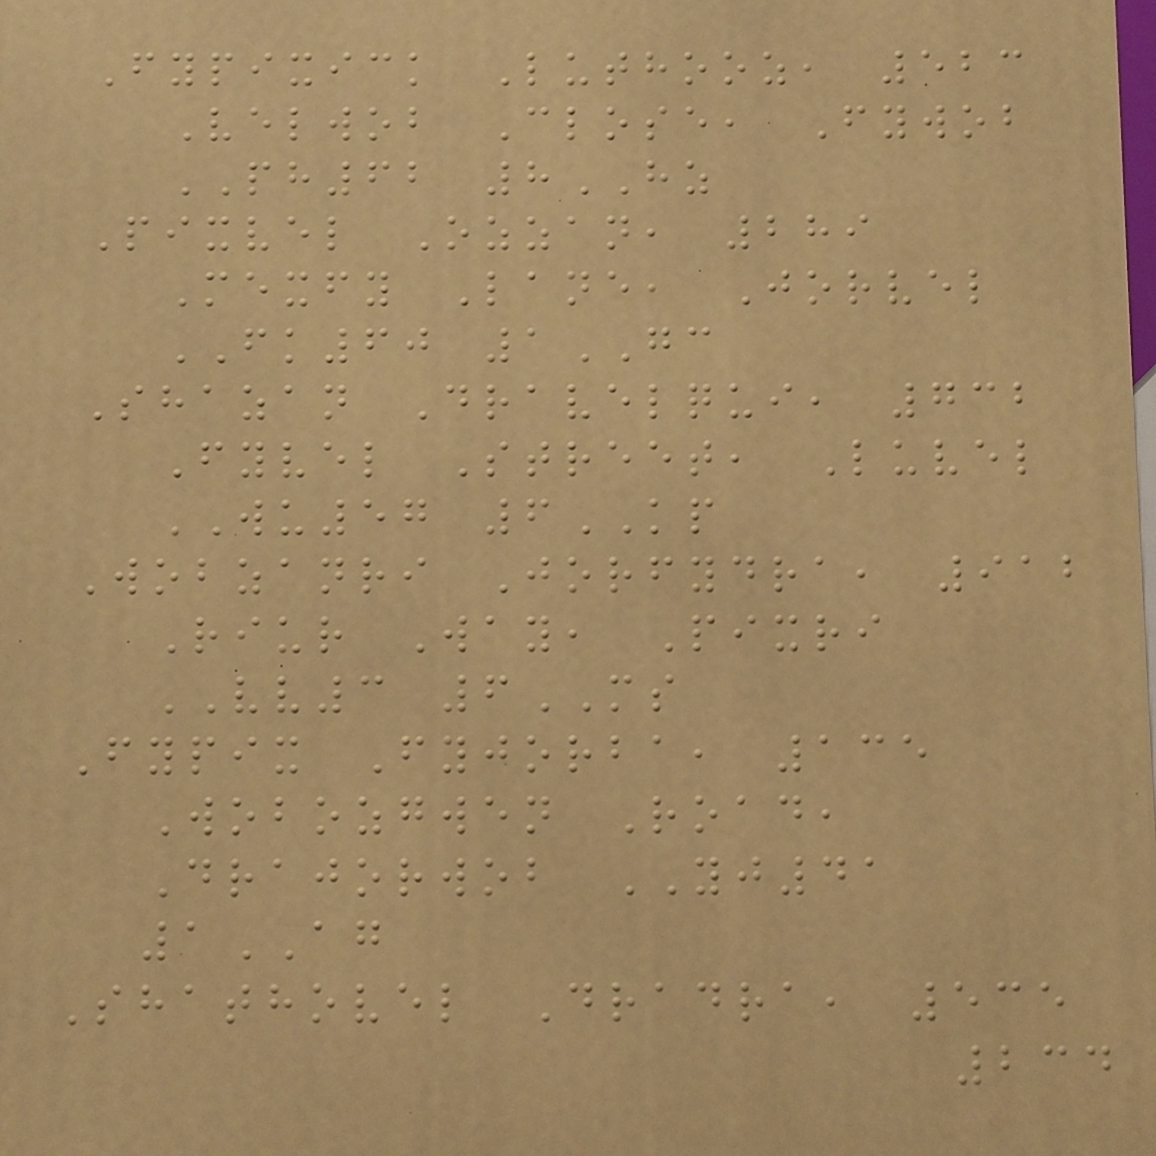Fypixick Luthooz, 523
Velwob Close, Fywob
PH62 8HZ
Pixvel Ozzan, 289
Mexfy Lane, Jorvel
FK60 1GC
Shazan Dravelqui, 732
Fyvel Street, Luvel
WU57 6KP
Wobzanri Jorfydra, 912
Riur Way, Pixri
VV3 6MS
Fypix Fyjorba, 135
Wobozgwen Road,
Drajorwob YJ41
1AG
Shathovel Dradra, 535
234
